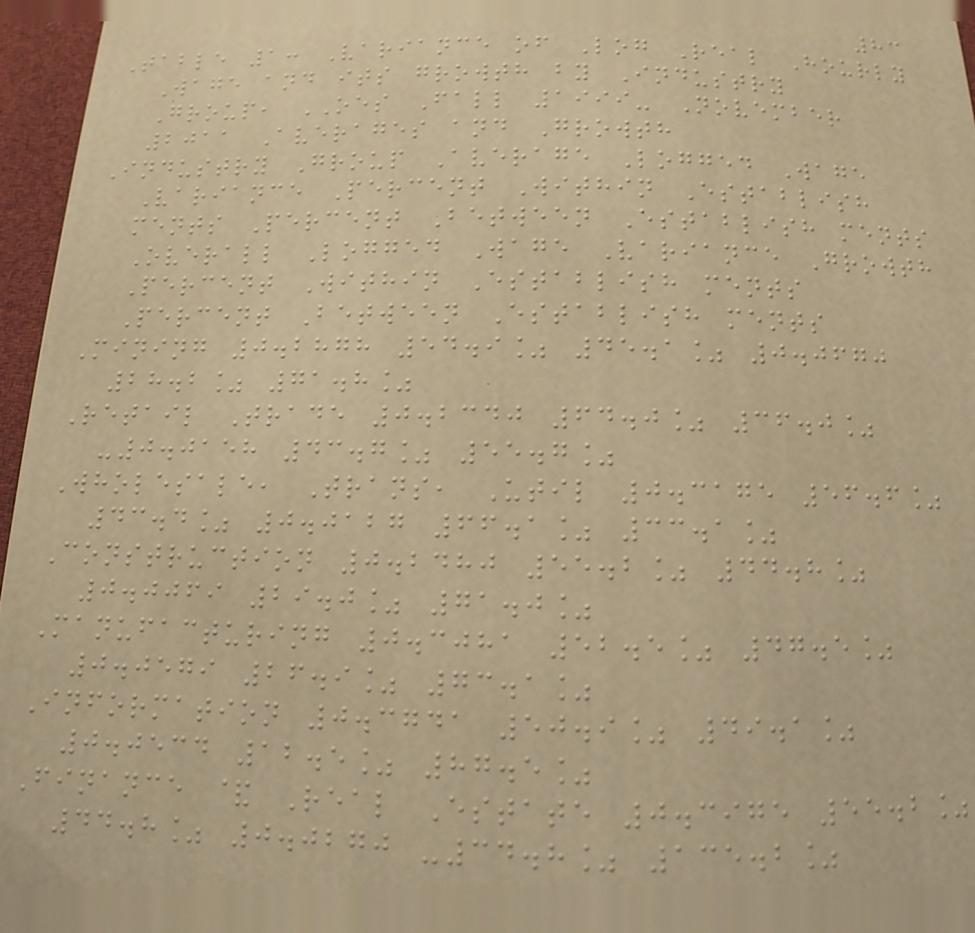83
Table 1: Variance of Log Real Hourly
Wage and its growth by Industry
Group, OES Fall 1999- November
2011 Averages and Growth
Industry Group Average Logged Wage
Variance Percent Within Establish
ments Percent Between Establish ments
Overall Logged Wage Variance Growth
Percent Within Establish ments
Percent Between Establish ments
Mining 0.2878 54.9% 45.1% 0.0670
28.2% 71.8%
Retail Trade 0.2340 64.0% 36.0%
-0.0158 43.7% 55.7%
Wholesale, Trans, Util 0.3175 56.6%
43.4% 0.0127 66.1% 33.1%
Construction 0.2480 55.2% 44.8%
0.0069 29.0% 71.0%
Manufacturing 0.3081 52.5% 47.5%
0.0579 26.9% 73.1%
Information 0.3741 50.9% 49.1%
0.0534 12.5% 87.5%
Finance & Real Estate 0.3975 55.2%
44.8% 0.0270 -34.8% 135.2%
